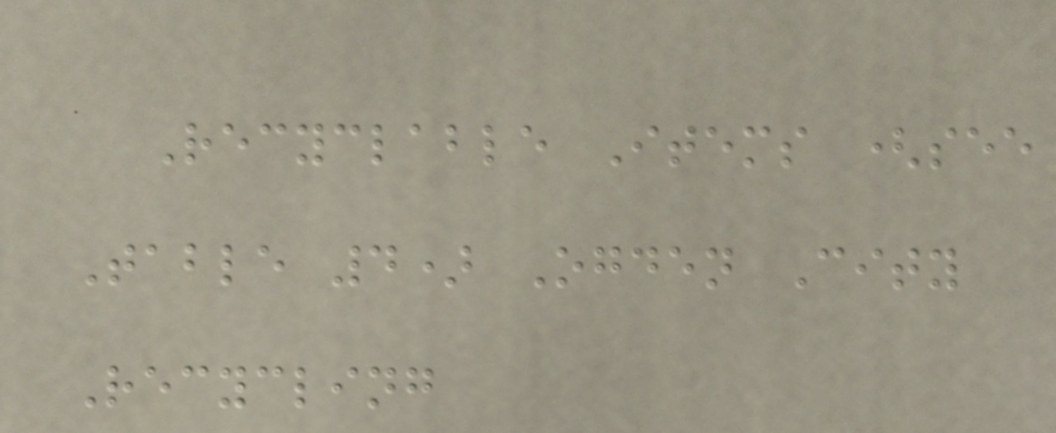Recyclable Items (see
Table 4) Ogden City
Recycling
